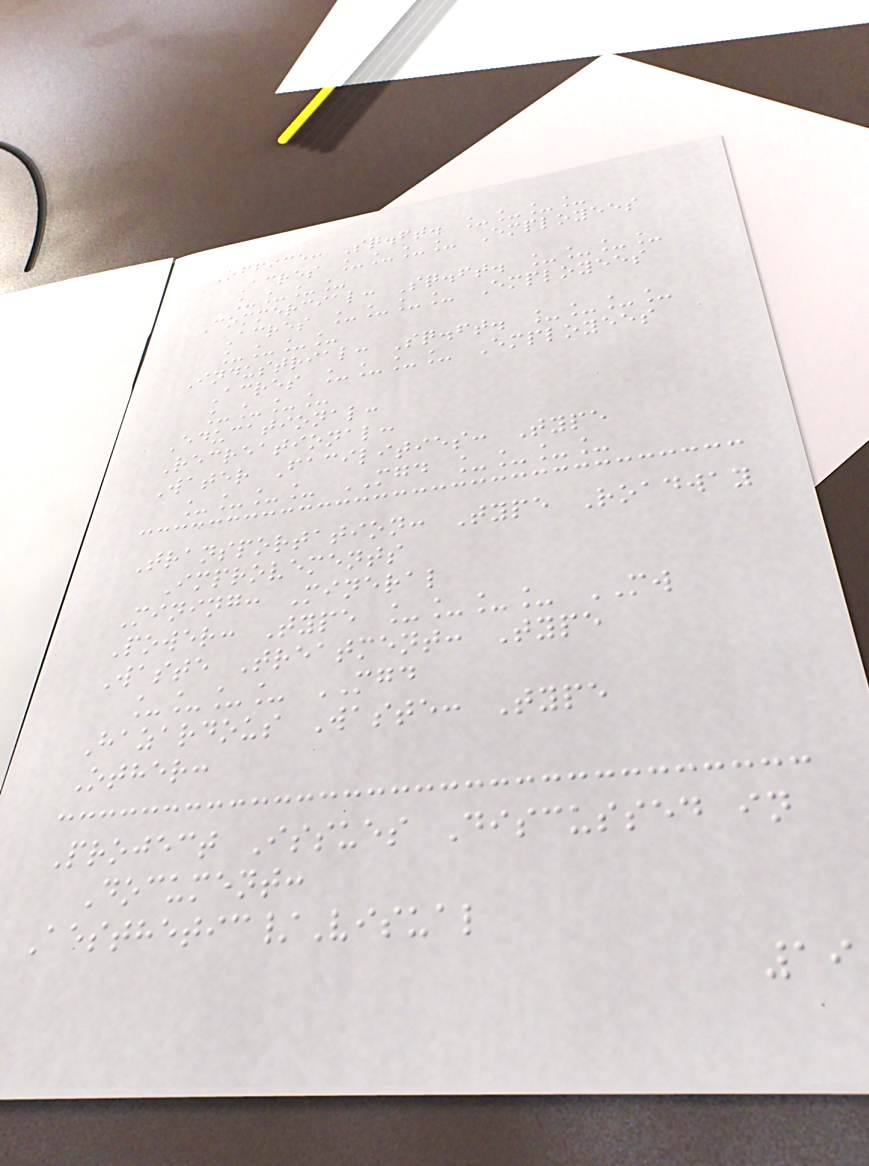Office: Sq.ft. ____
Acres ____ Employees
____
Commercial: Sq.ft. ____
Acres ____ Employees
____
Industrial: Sq.ft. ____
Acres ____ Employees
____
Educational:
Recreational:
Water Facilities: Type
____ MGD ____
Transportation: Type Roadway
Improvements
Mining: Mineral
Power: Type ____ MW
Waste Treatment: Type
____ MGD
Hazardous Waste: Type
Other:
Project Issues Discussed in
Document:
Aesthetic/Visual
19
